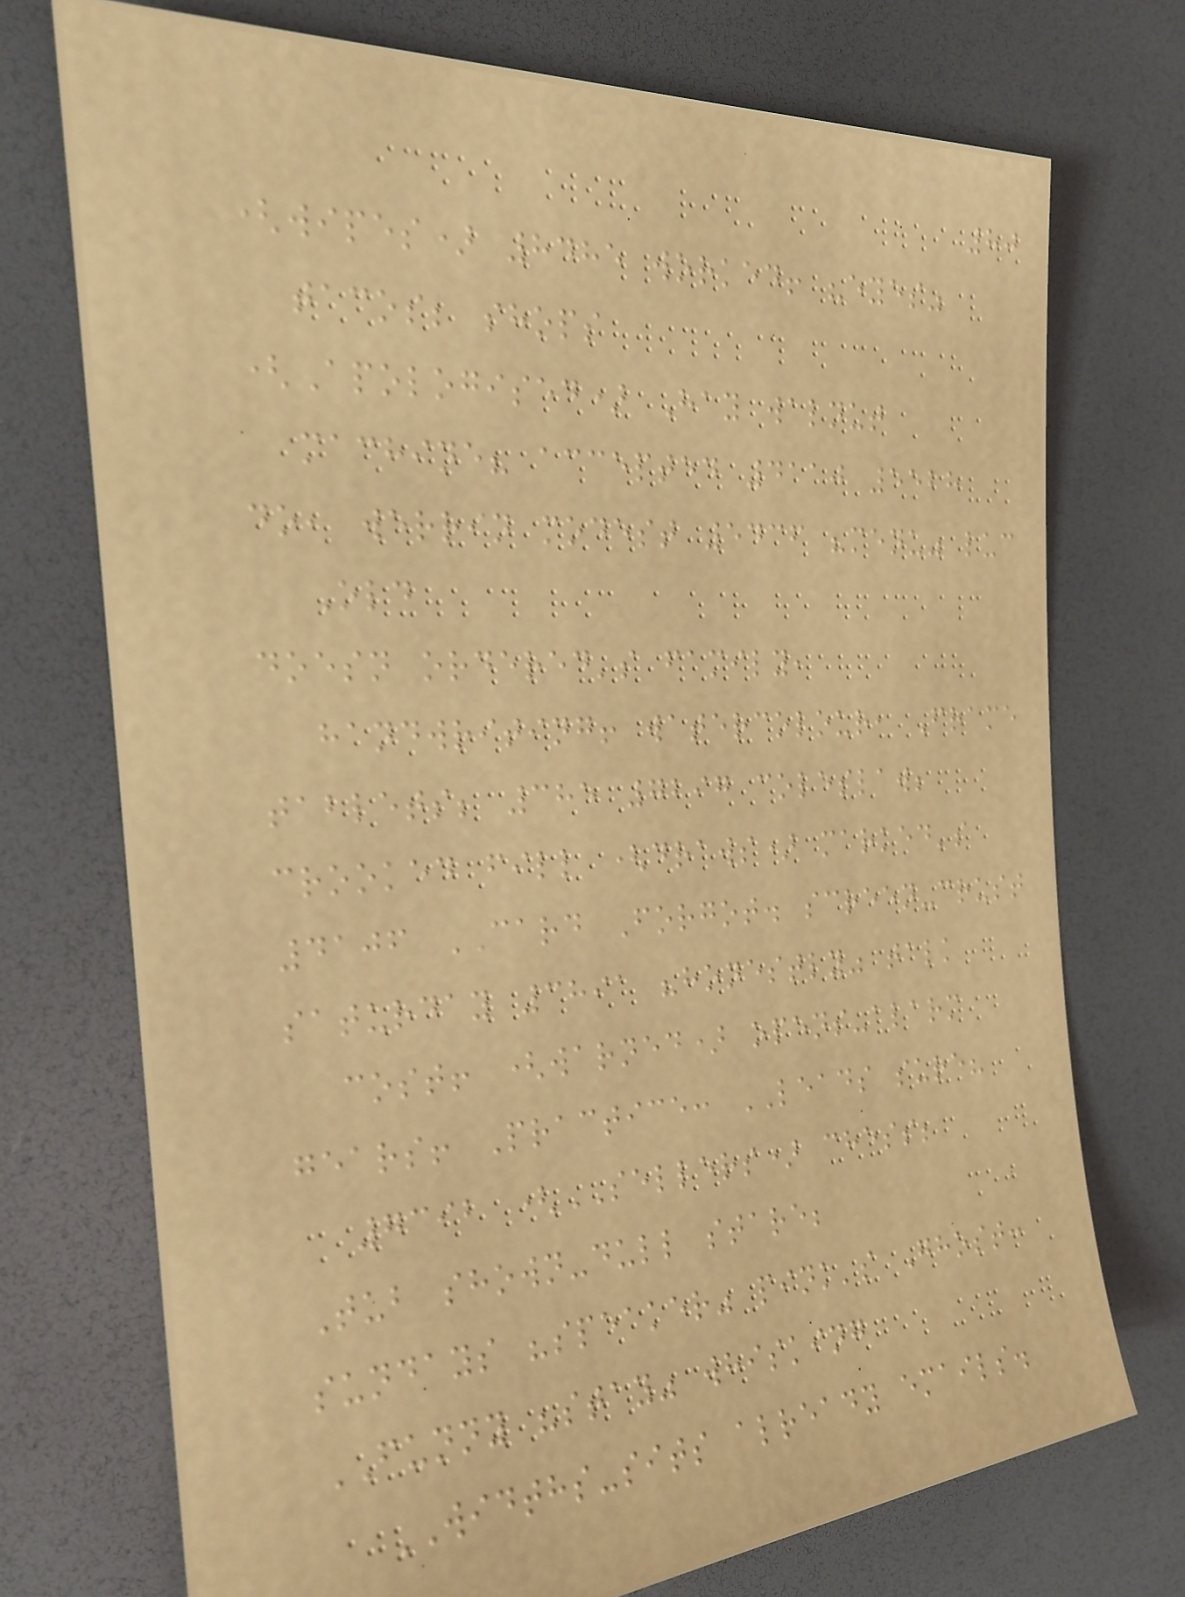80
(wipes) 8485 worked! "eyes"
tacos; shops
(Apologised) Hay walnut
machine? accepted 4110 5528
do, werrin modest 5436 "menu" luc
Old
doesn ordered's family,
handwriting! watercolour, Frame
tablets; 385 7297 coleslaw;
crooked fill (draws) marked's
4106 CARD Forgot. screen-crust
saturday 3891 "honestly" talk
cost! (warned) opens-alarm
gears! Practice: LEADS sure?
7392 (SELLERS) chess;
Tub shown-dull stare;
sundays "speaker" pink's Ghost:
FUNNY "stay" whisking
WIDTHS-sits already emails.
